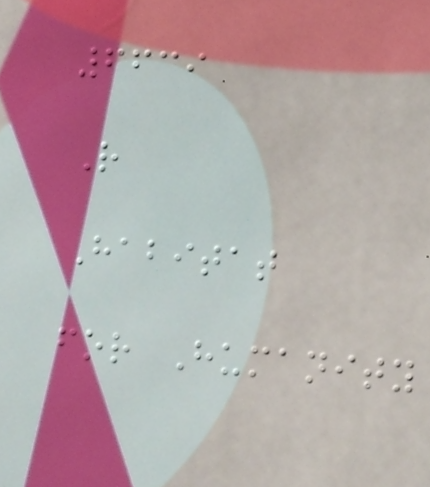6639
R
Habitat
for Humanity
